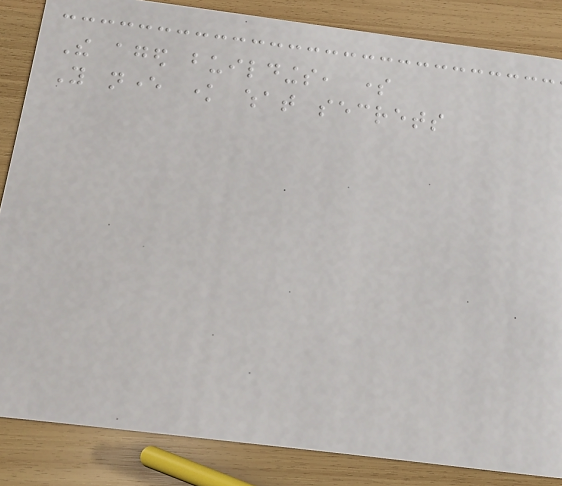The aged buildings, some
You never know what secrets
